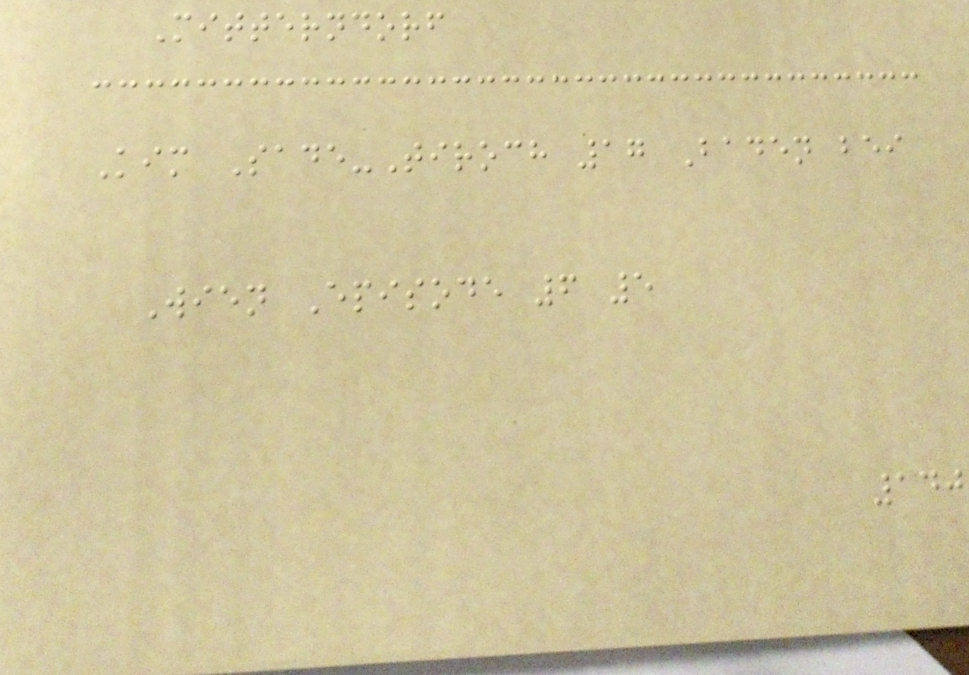Mitterndorf
Kim Sade-Tiroch 17 Baden bei
Wien Episode 6 5
140
